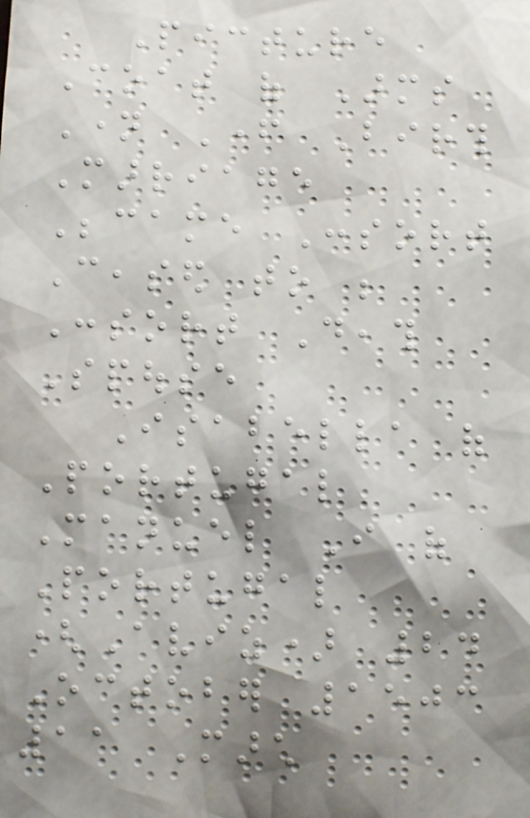Picture
Coat of Arms
Name Father Birth
Marriage
Became Consort
Ceased to be
Consort Death
Spouse
Isabella of
Portugal
Manuel I of
Portugal
(Aviz) 24
October 1503
11 March
